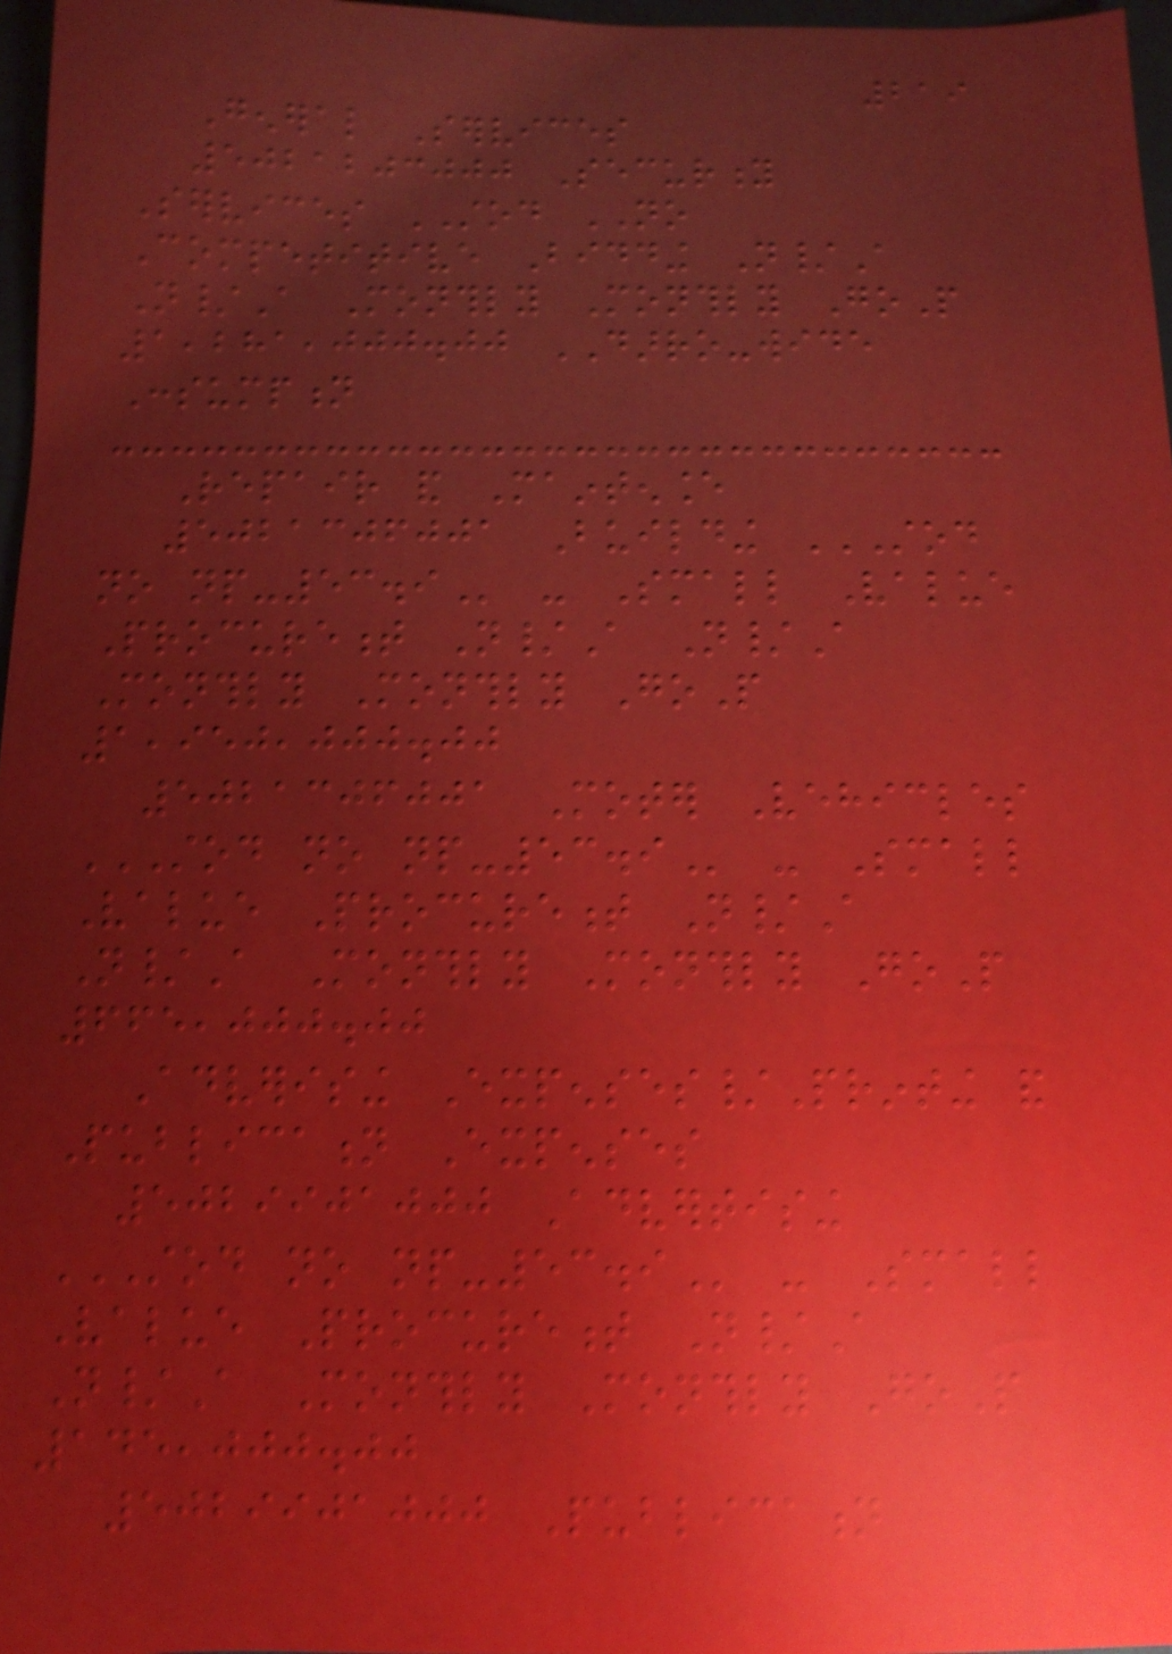219
General Services
5021203000 Security
Services STOD NO
Competitive Bidding N/A
N/A Monthly Monthly GoP
1,281,000.00 DARRO-wide
Consumption
Repair and Maintenance
5021306001 Building STOD
NO NP-53.9 - Small Value
Procurement N/A N/A
Monthly Monthly GoP
1,950,000.00
5021306001 Moter Vehicles
STOD NO NP-53.9 - Small
Value Procurement N/A
N/A Monthly Monthly GoP
665,000.00
Adverising Expenses/Printing and
Publication Expenses
5029901000 Advertising
STOD NO NP-53.9 - Small
Value Procurement N/A
N/A Monthly Monthly GoP
145,000.00
5029901000 Publication
